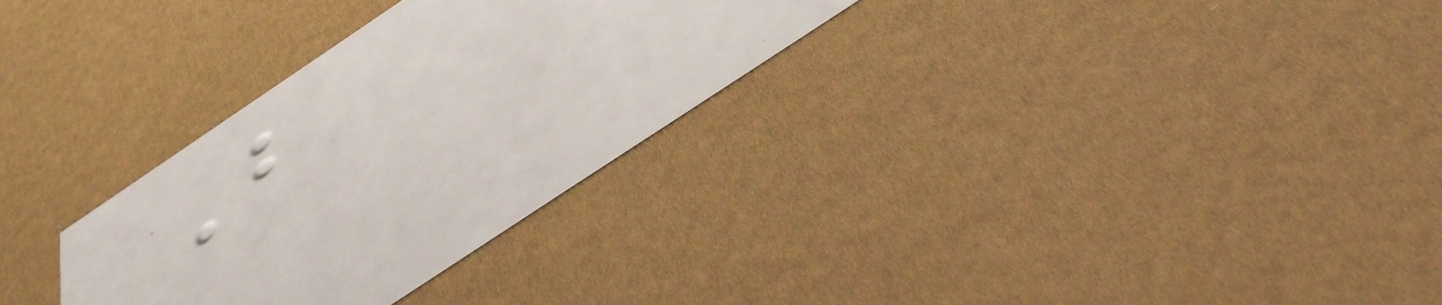But
